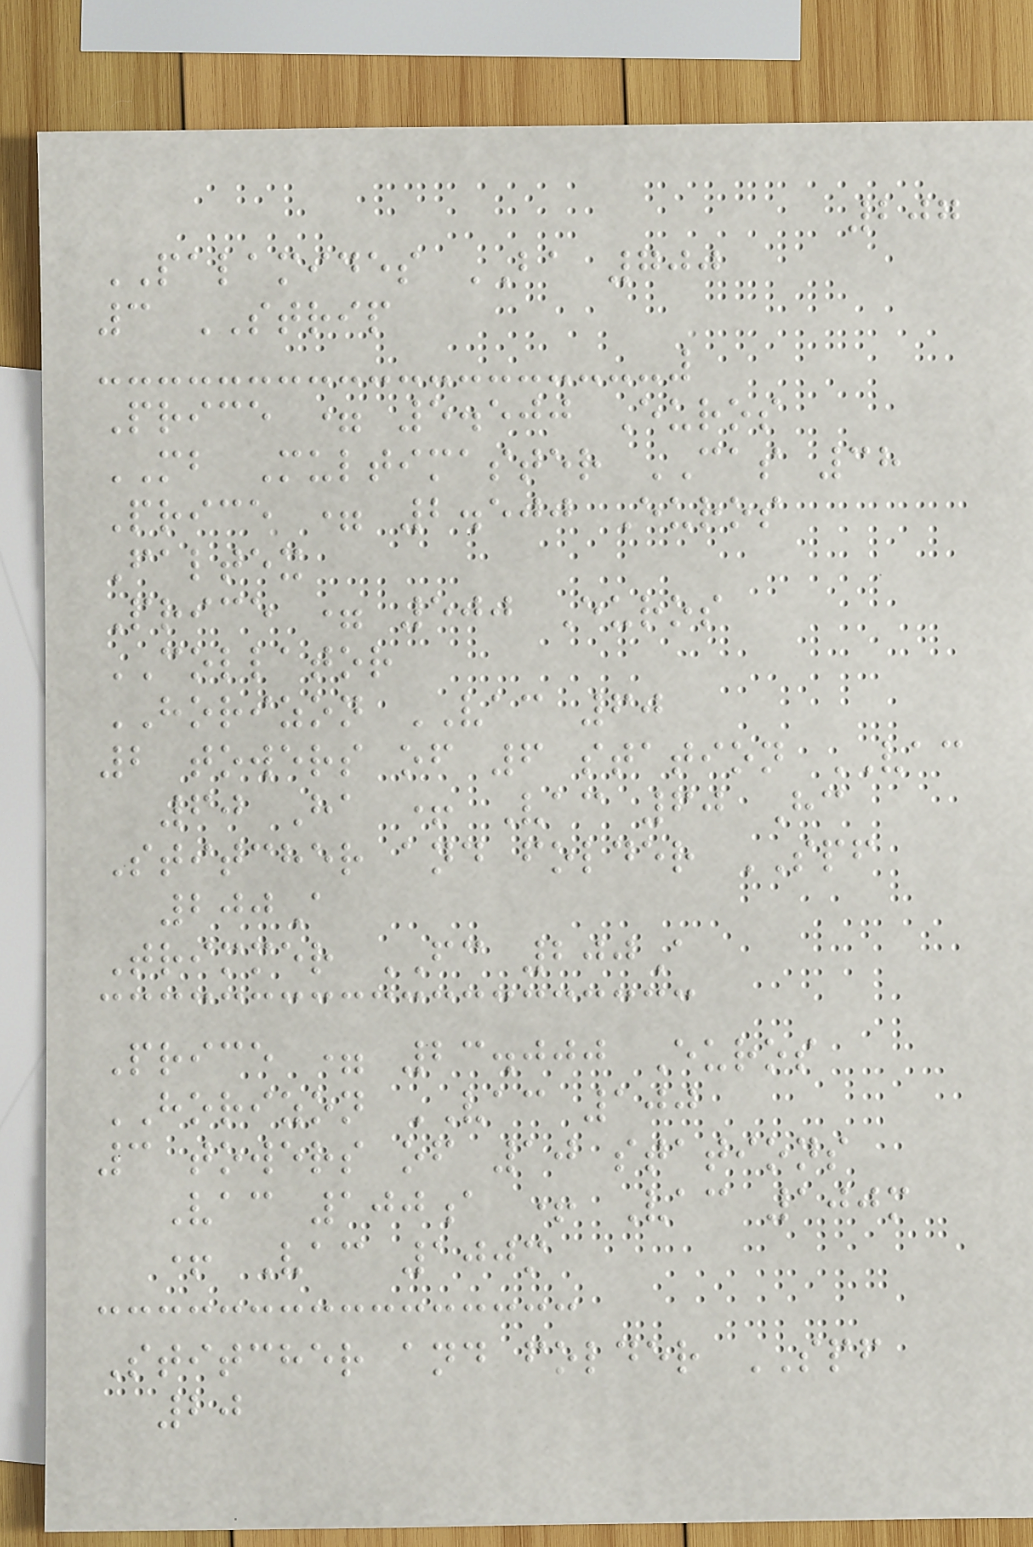207
PALAMIDES BA 700
3 STRIP
Price = 5.500 Euros
MB Multimaster CAS 38
Price = 2.500 Euros
Faltex
Price = 500 Euros
COLLATOR
HORIZON VAC 60
2 towers of 6 station VAC
60 Ha + Vac 60 Hc
Stitcher and folder SPF
200A
Trimmer FC 200A
Price = 23.000 Euros
HORIZON VAC 100
3 towers of 10 stations
Vac 100a + Vac 100m
+ Vac 100m
Stitcher and folder SPF
20
